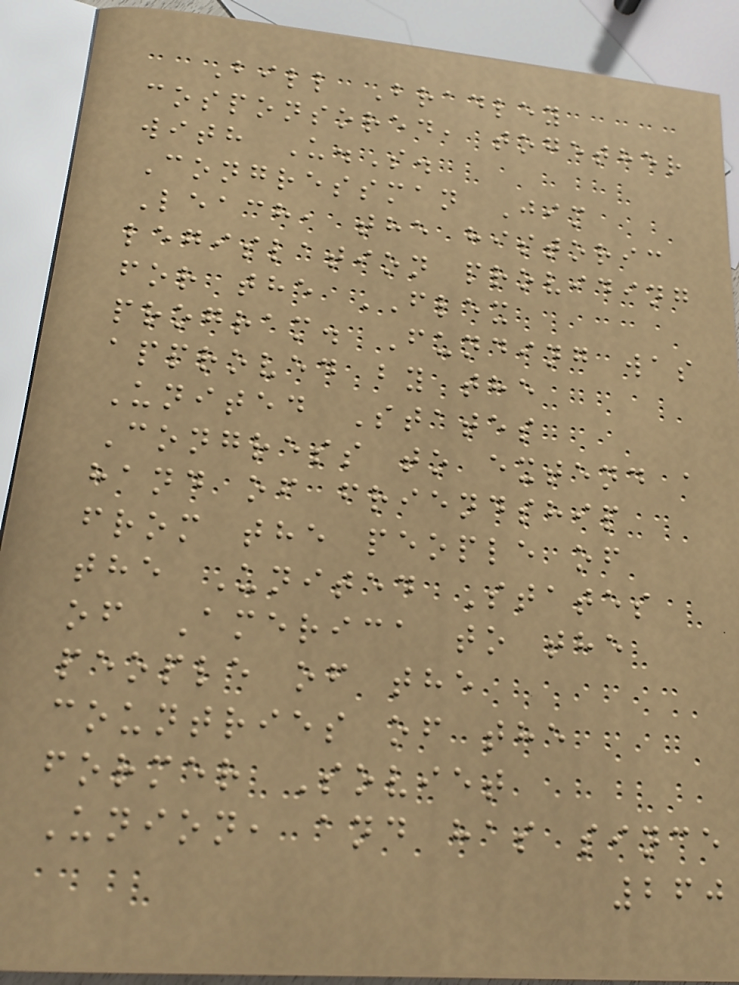Bill Bradley
cosponsored, together
with U.S.
Congressman Jim
Leach, the historic
legislation providing
for the FLEX
program. Funding was
approved by the
United States
Congress to extend a
hand of friendship
from the people of
the United States
of America to the
people of the
countries of the
former Soviet
Union, and has since
260
